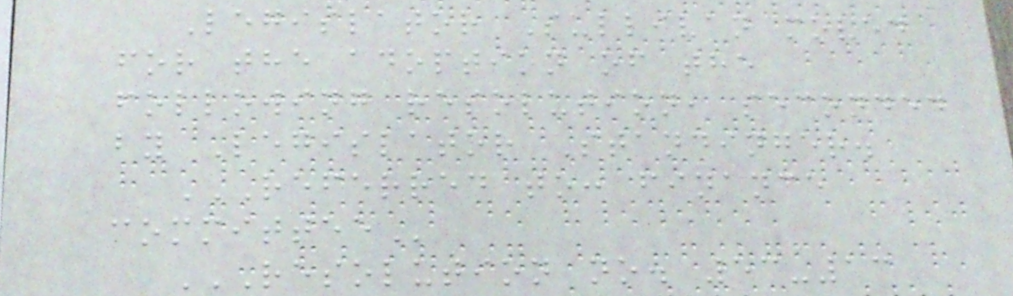Legislator Sullivan moved
for the adoption of the
following resolution, seconded
by Legislator Standinger.
REFERRED TO: FINANCE
COMMITTEE
RESOLUTION NO. 53-13
